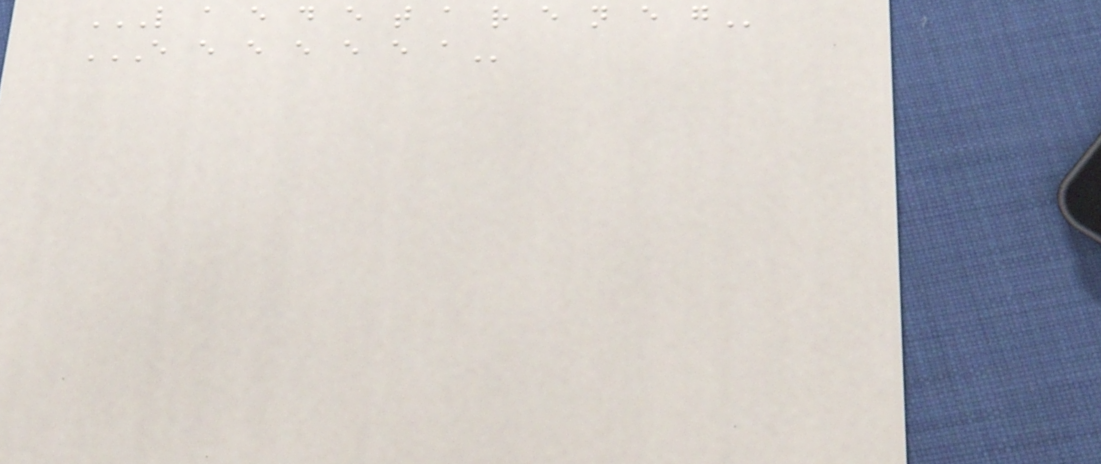L A E D E T A R E N E G
E E E E E E A
